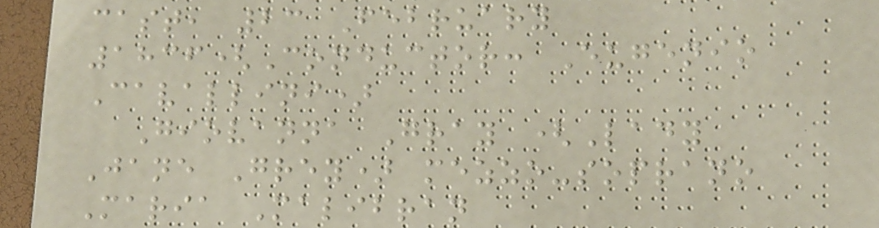cast, 23 February
1836(Conductor: Eugenio
Cavallini)
Giovanna Gray (Lady
Jane Grey) mezzo-soprano
Maria Malibran
